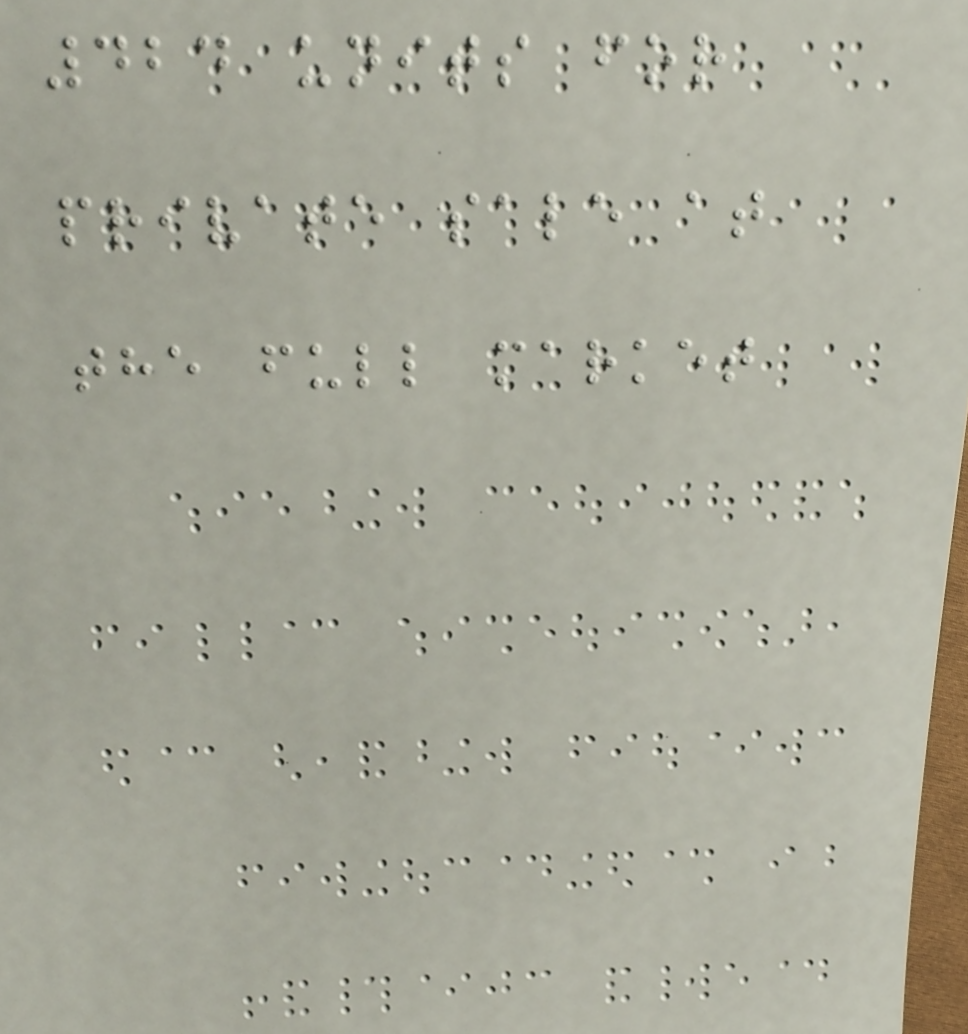424 units for
private sale at
the full market
